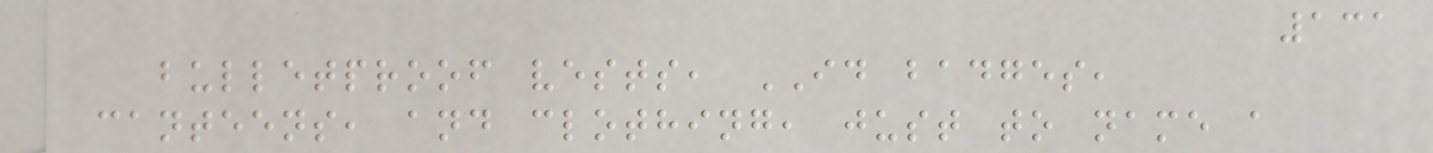131
bulletproof vests, ID badges,
canteens, and clothing, just to name a
